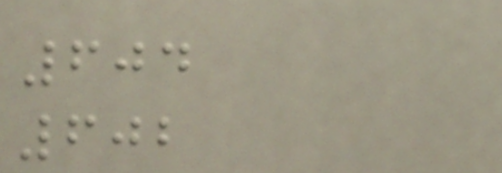604
602
